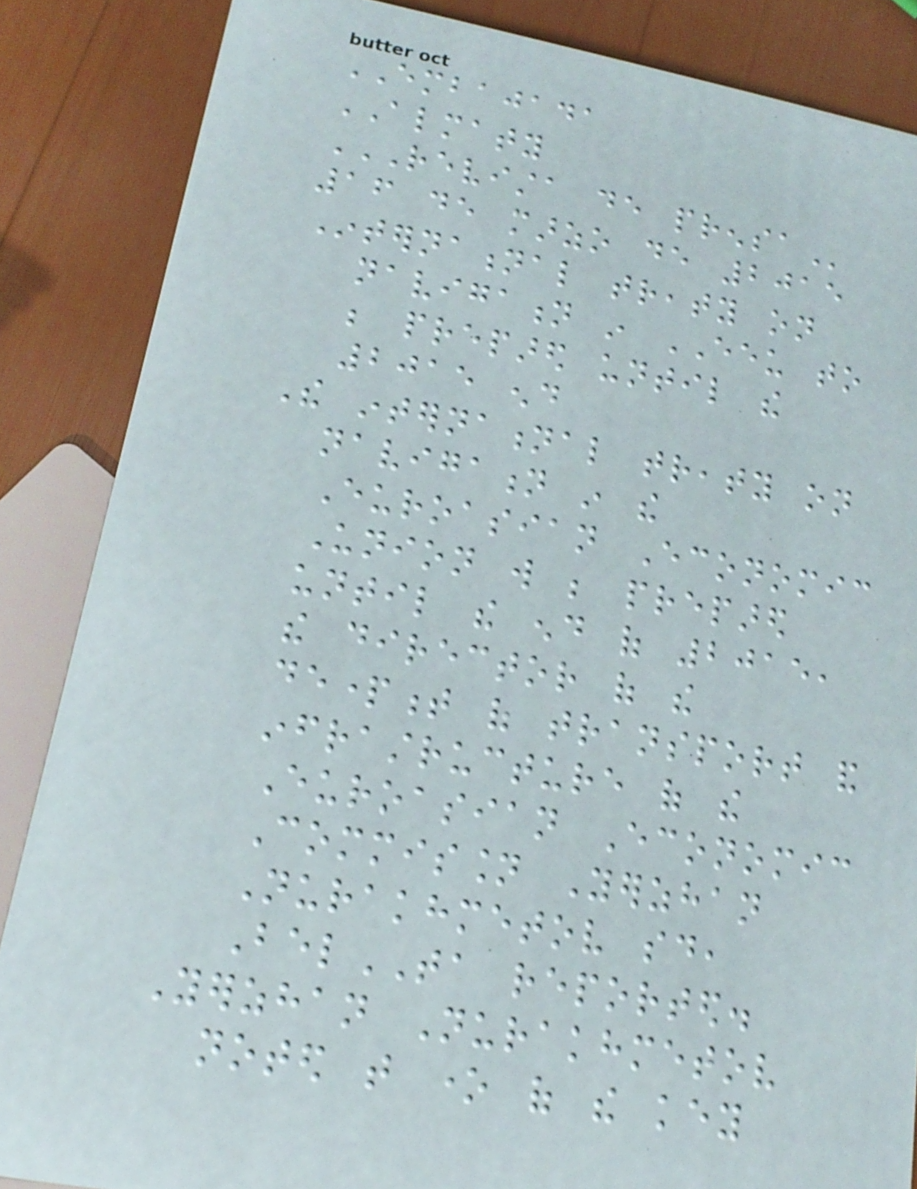EMBAJADA
ALMATY
REVISTA DE PRENSA
16 de marzo de 2015
International treaty on
navigation in EEU to
be prepared until the
2015 end
The international treaty on
navigation in the
Euroasian Economic
Union will be prepared
until the end of 2015,
the director of the
department of transport and
infrastructure of the
Euroasian Economic
Commission Yerzhan
Nurakhmetov said,
BelTA reported.
Yerzhan Nurakhmetov
noted that one of the key
